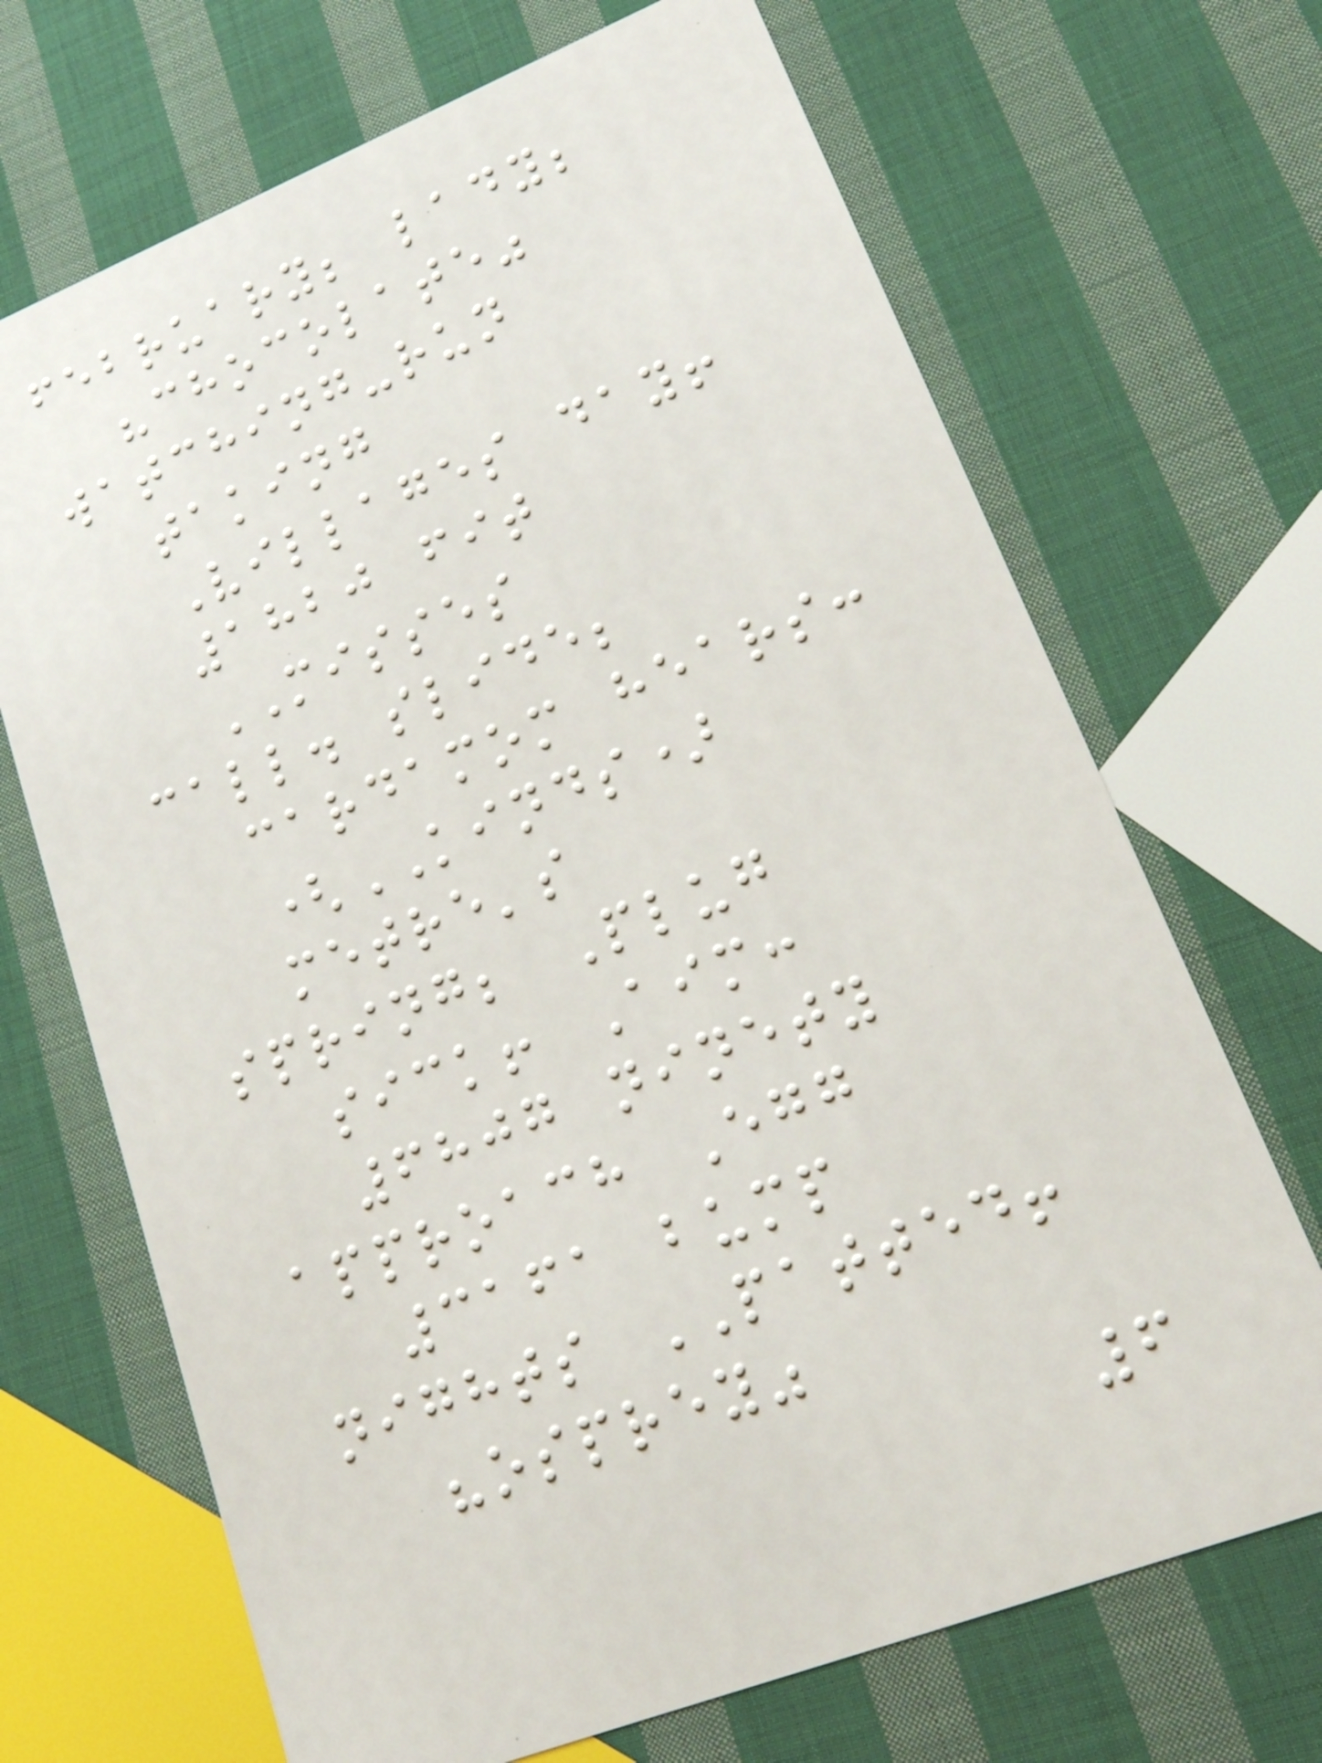february; lady;
"chocolate"
watching-run
taking
Villages day!
1820 fit
MISSES
call. slide;
cardamom hears:
(KINDS)
metre's
spring; Plug
sick! Aim:
6807 ninety
approach Egg
3161 bump
nights PATTED!
"osprey"
6
